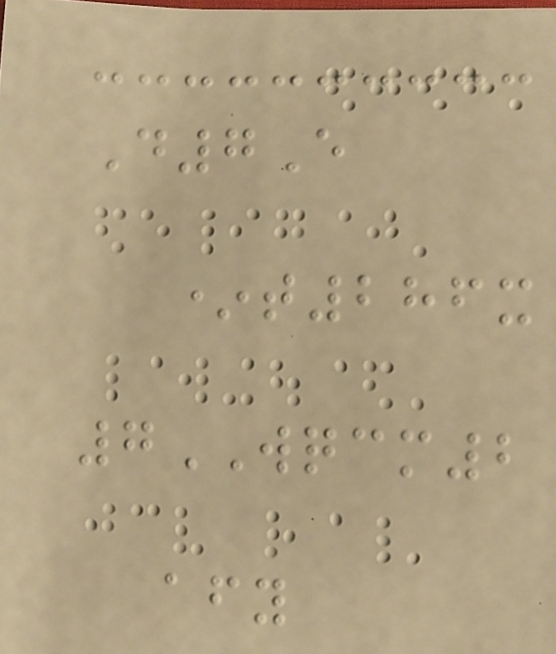D7E
*t286x
7WQCM2
afy
